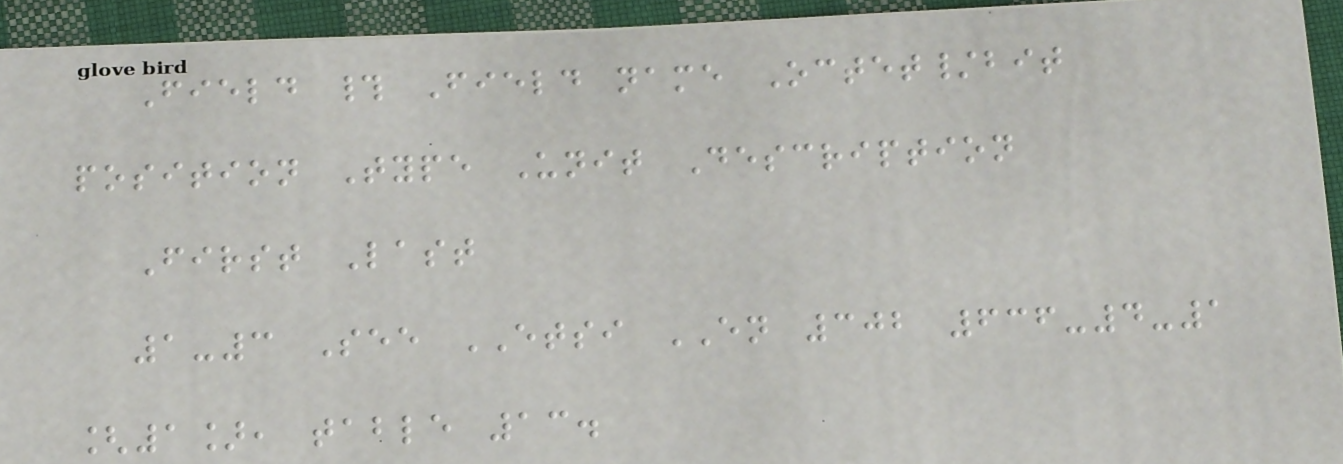Field # Field name Octet/bit
position Type Unit Description
First Last
1-3 See ETSI EN 302 636-4-1
[1], table 13.
